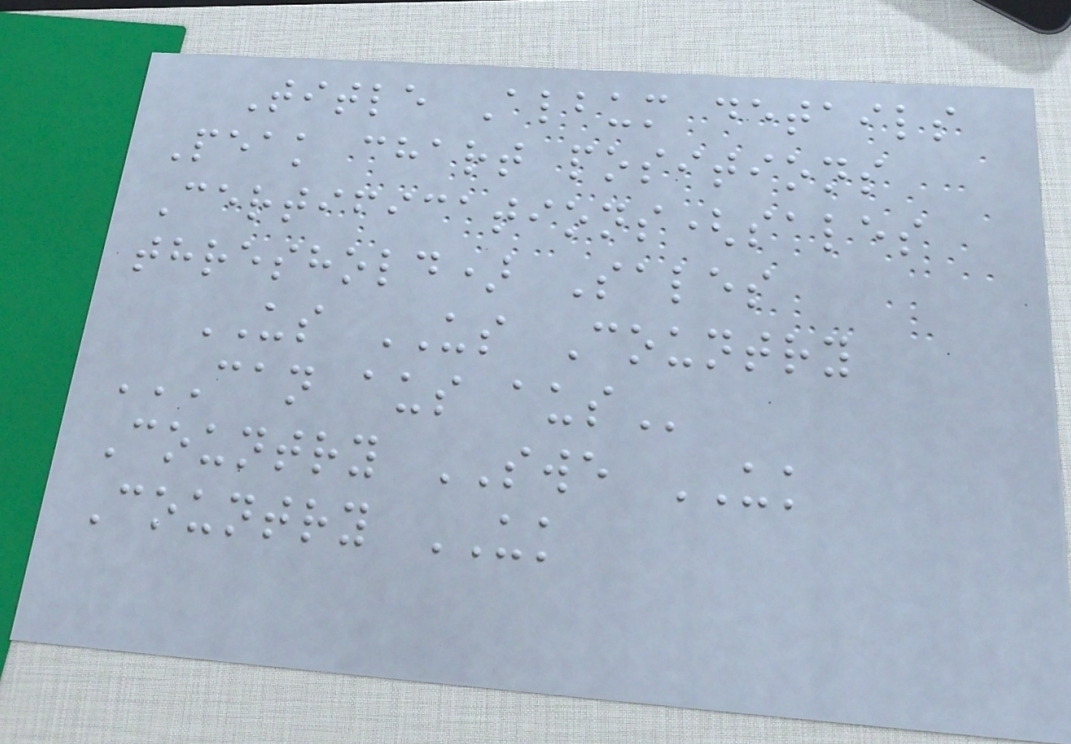Title Album details
Peak chart positions
Certifications(sales
threshold) Sales
US US Country
CAN AUS AUS
Country SWE UK
Country UK
